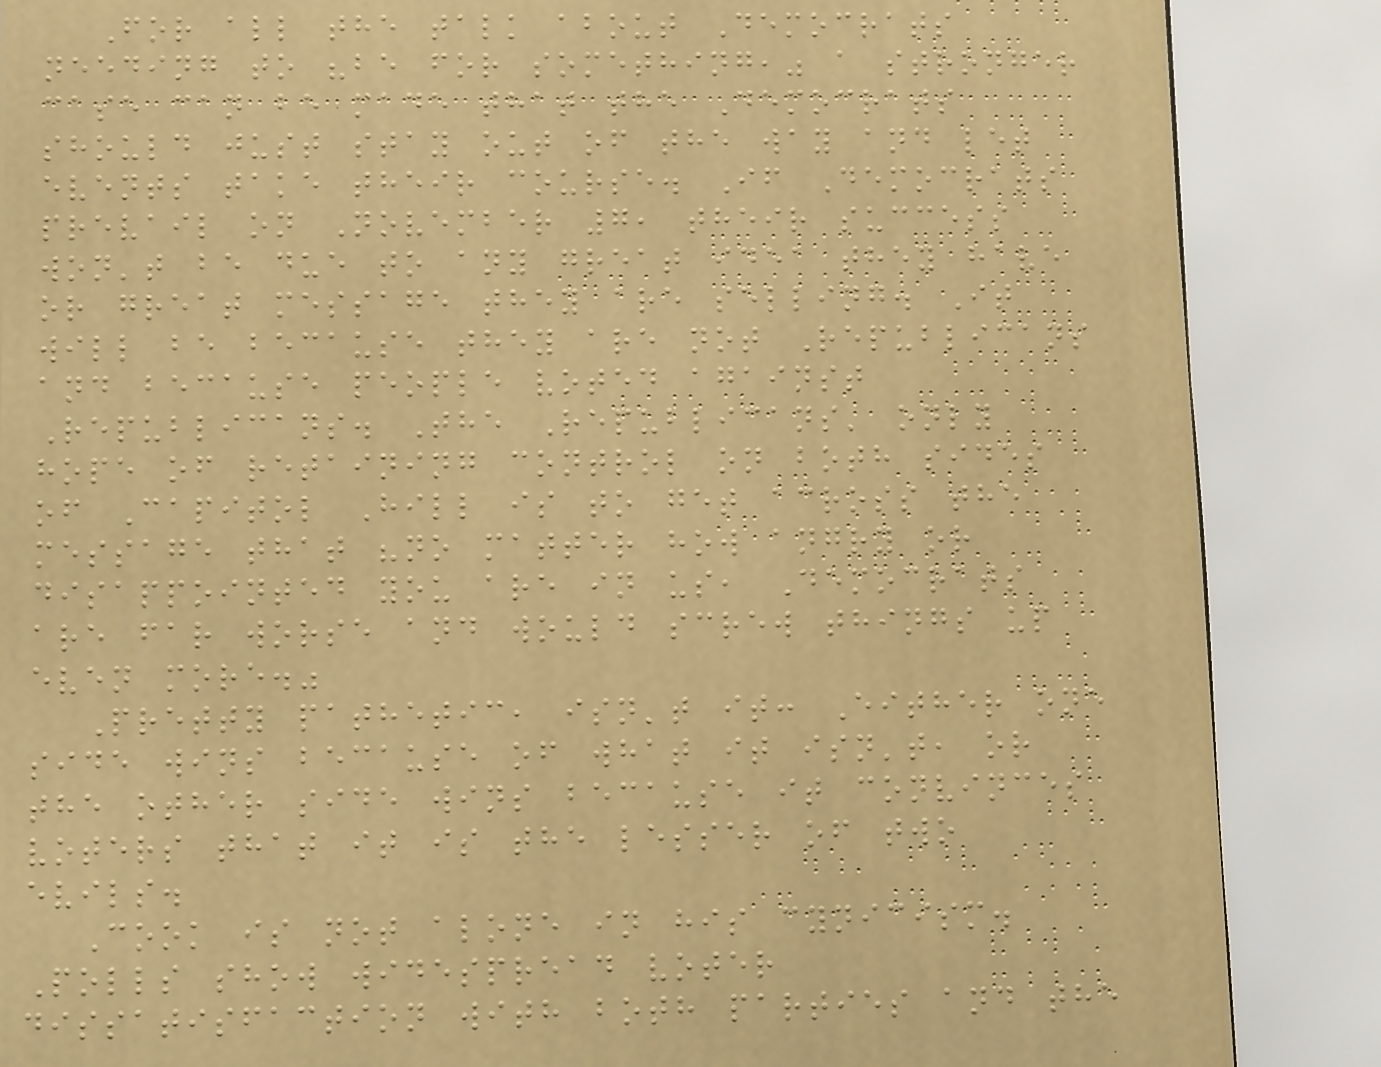For all the talk about Democrats
needing to "be for something," a stronger
case can be made that the Democrats
should just stay out of the way and let
events take their course. If Democrats
prevail on November 7, their success
won't be due to any great idea they have
or great message they are selling. It
will be because they are not Republicans
and because people voted against
Republicans. The Republicans' only
hope of retaining control on both sides
of Capitol Hill is to get across the
message that "no matter how angry or
disappointed you are in us, Democrats
are far worse and would screw things up
even more."
Pretty pathetic, isn't it: Either one
side wins because of what it isn't, or
the other side wins because it convinces
voters that it is the lesser of two
evils.
Cook is not alone in his cynicism.
Polls show widespread voter
dissatisfaction with both parties and the
